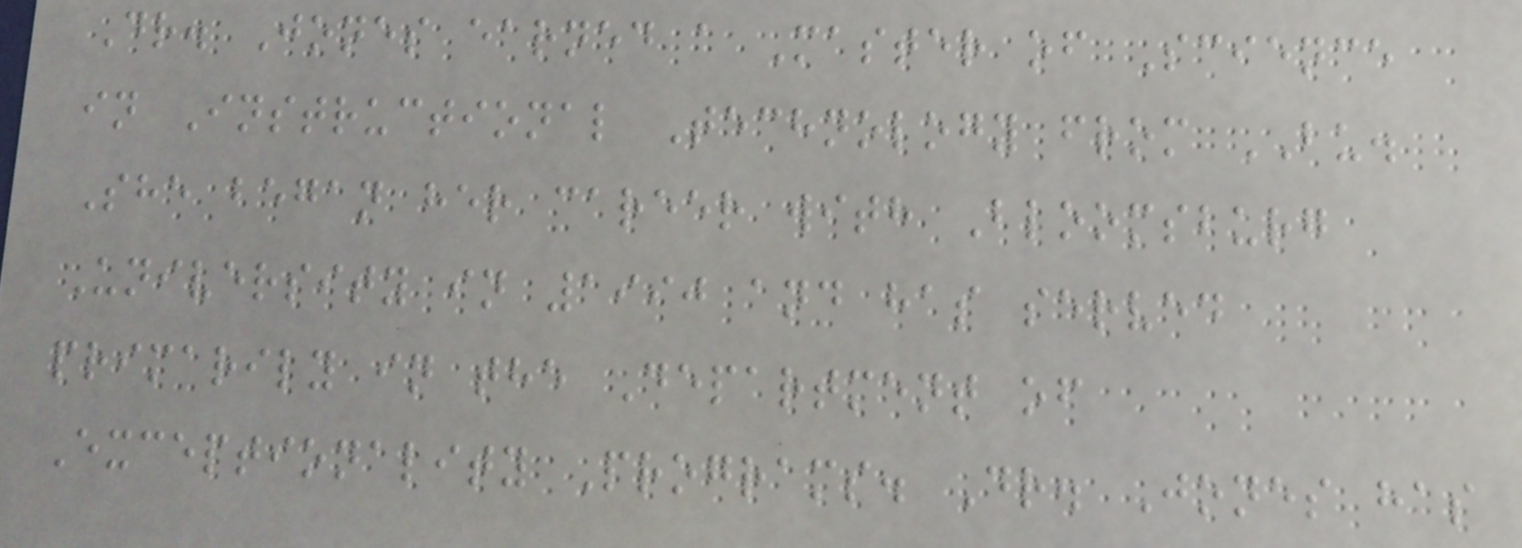Dr. Jones earned a Master of Science
in Instructional Technology from BU.
She began her career with Bloomsburg
University in 1990 and has served
primarily in the Department of
Exceptionality Programs. Dr. Jones has
